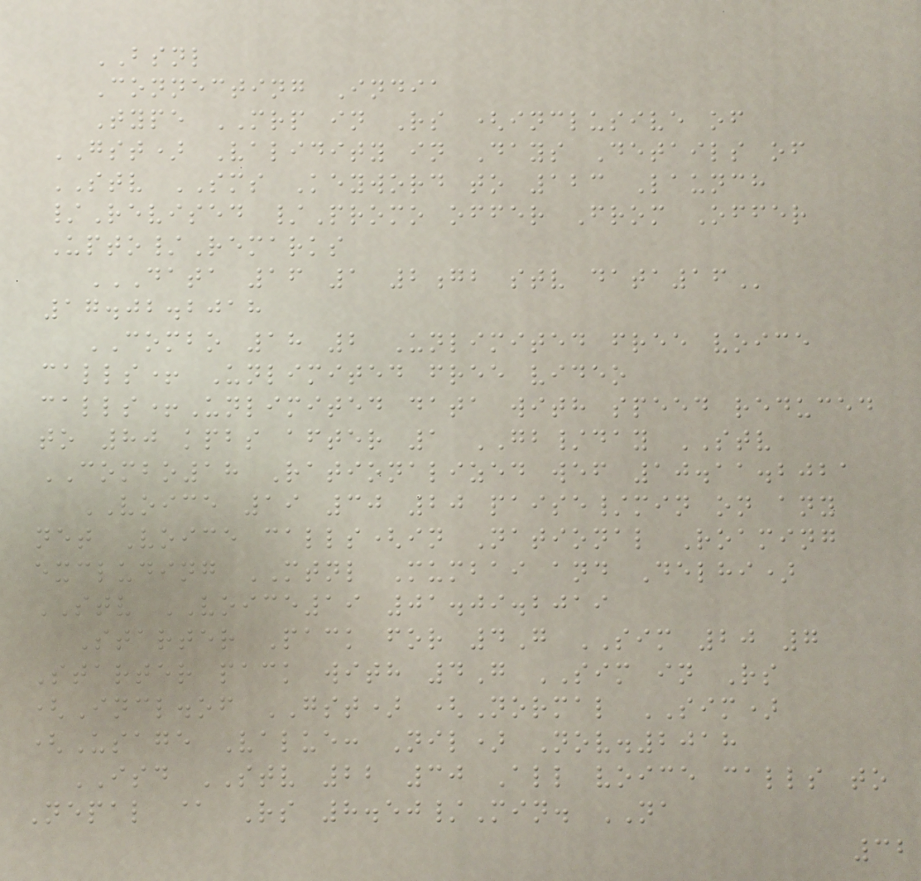BSNL
Connecting India
Type MRP in Rs (inclusive of
GST) Validity in Days Details of
STV SMS Keyword to 123 Launch
/Revised /Promo offer From Offer
Upto/Remarks
DATA 16 1 2GB STV DATA16
17.02.2018
COMBO 18 2 Unlimited free voice
calls+ Unlimited free video
calls+Unlimited data with speed reduced
to 80 kpbs after 1 GB/day STV
COMBO18 Rationalized wef 10.11.2021
VOICE 19 30 20 paise/min on any
net Voice calls(in National Roaming
excluding MTNL Mumbai and Delhi)
STV VOICE19 01.09.2019
Starter Pack for 4G SIM 20 7
Starter pack with 4G SIM in Rs
(Incl.of GST) (Normal SIM)
(Usage Value: Nil) Nov.2018
ISD STV 22 30 All voice calls to
Nepal @ Rs 8.50/Min. NA
32
